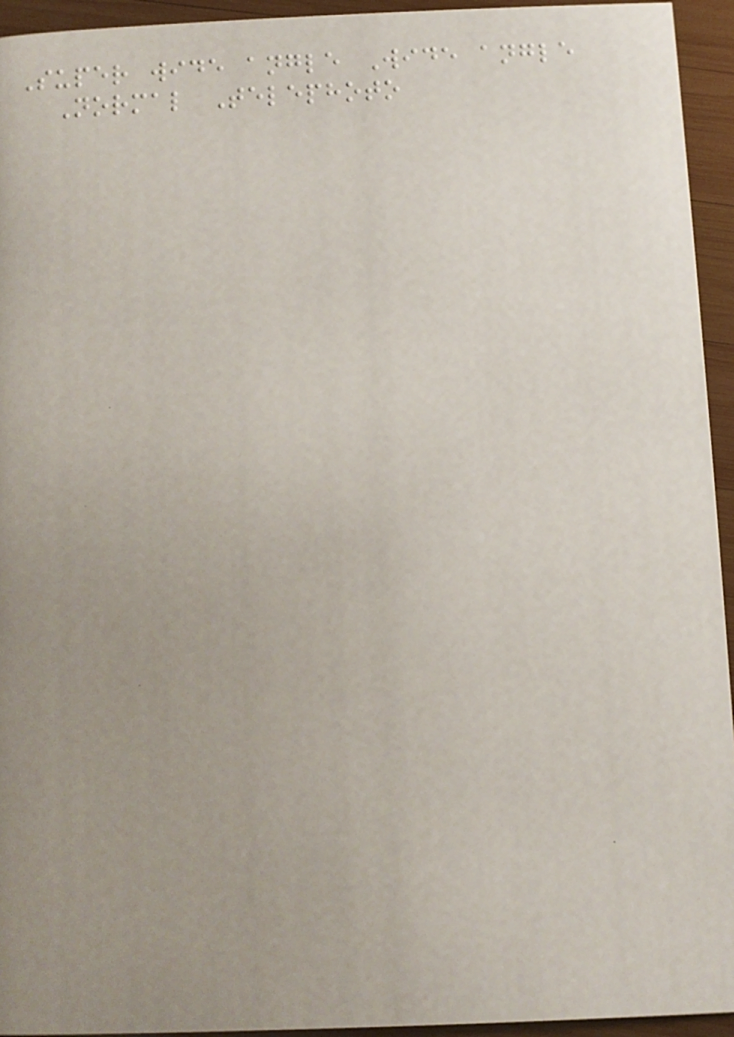Super wide angle Wide angle
Normal Telephoto
